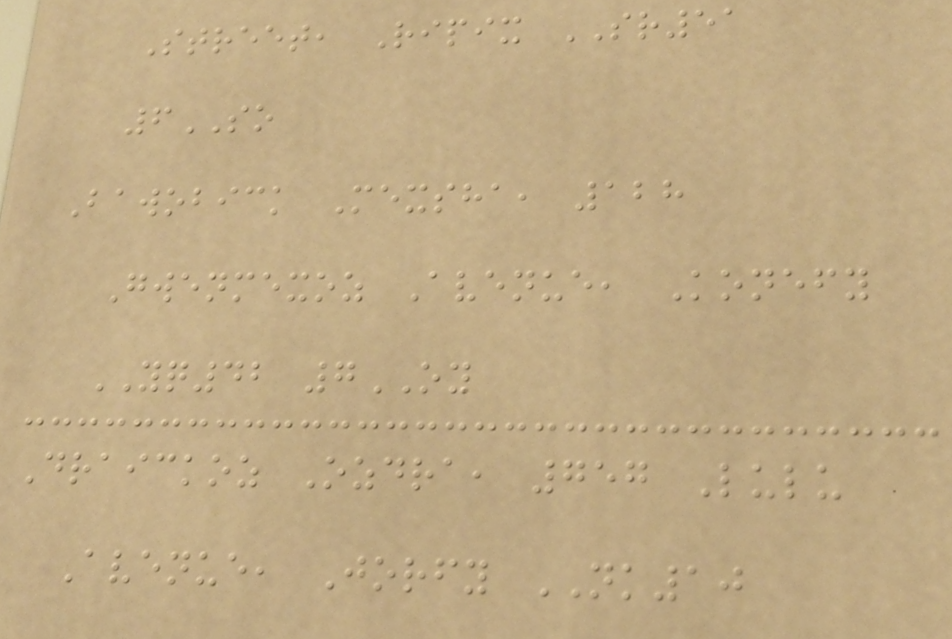Street, Ripix SR51
6SO
Bawobick Mexsha, 128
Gwenmexoz Avenue, Konefy
YQ42 7OY
Draickoz Ozdra, 757 Lulu
Avenue, Jorfy NK10
